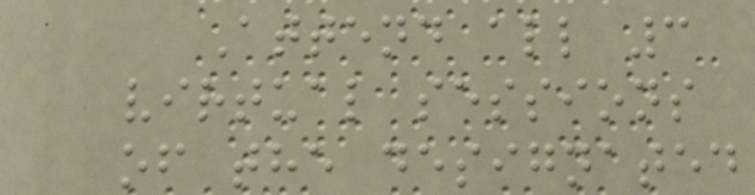Attend all 3
virtual sessions
of the designated
